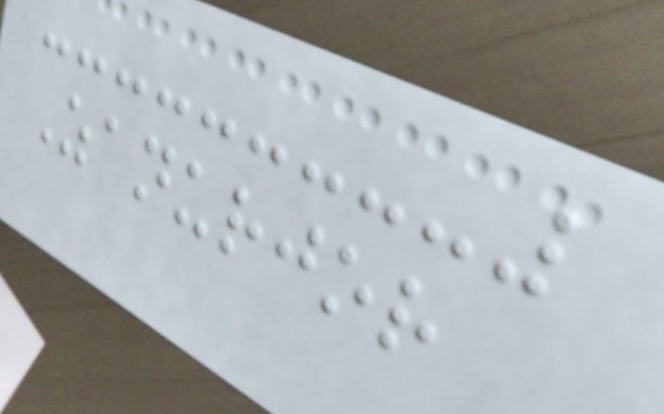Zanurjor
